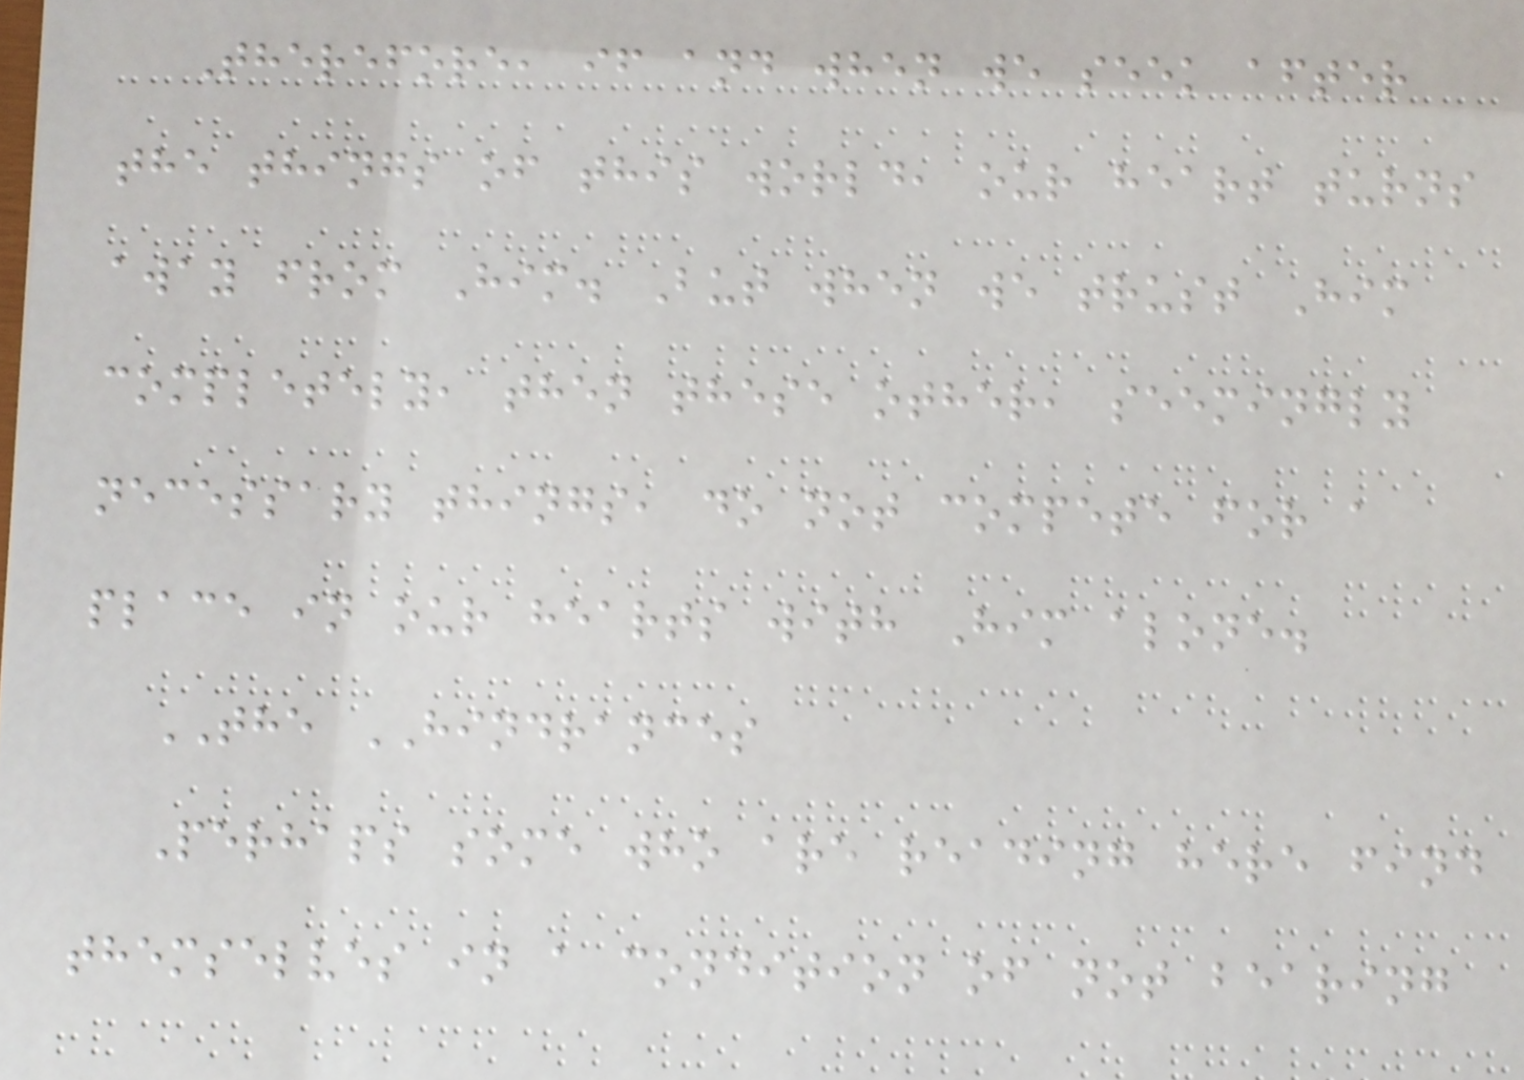Therefore, if and when we seek after
the things of this world, our heart turns
away from Him. But when we trust Him
completely, then these other, seemingly
necessary things, do not compete for a
place in our hearts with Him alone.
THE HINDRANCES
Perhaps some who are reading here find
themselves in a condition of not bearing
